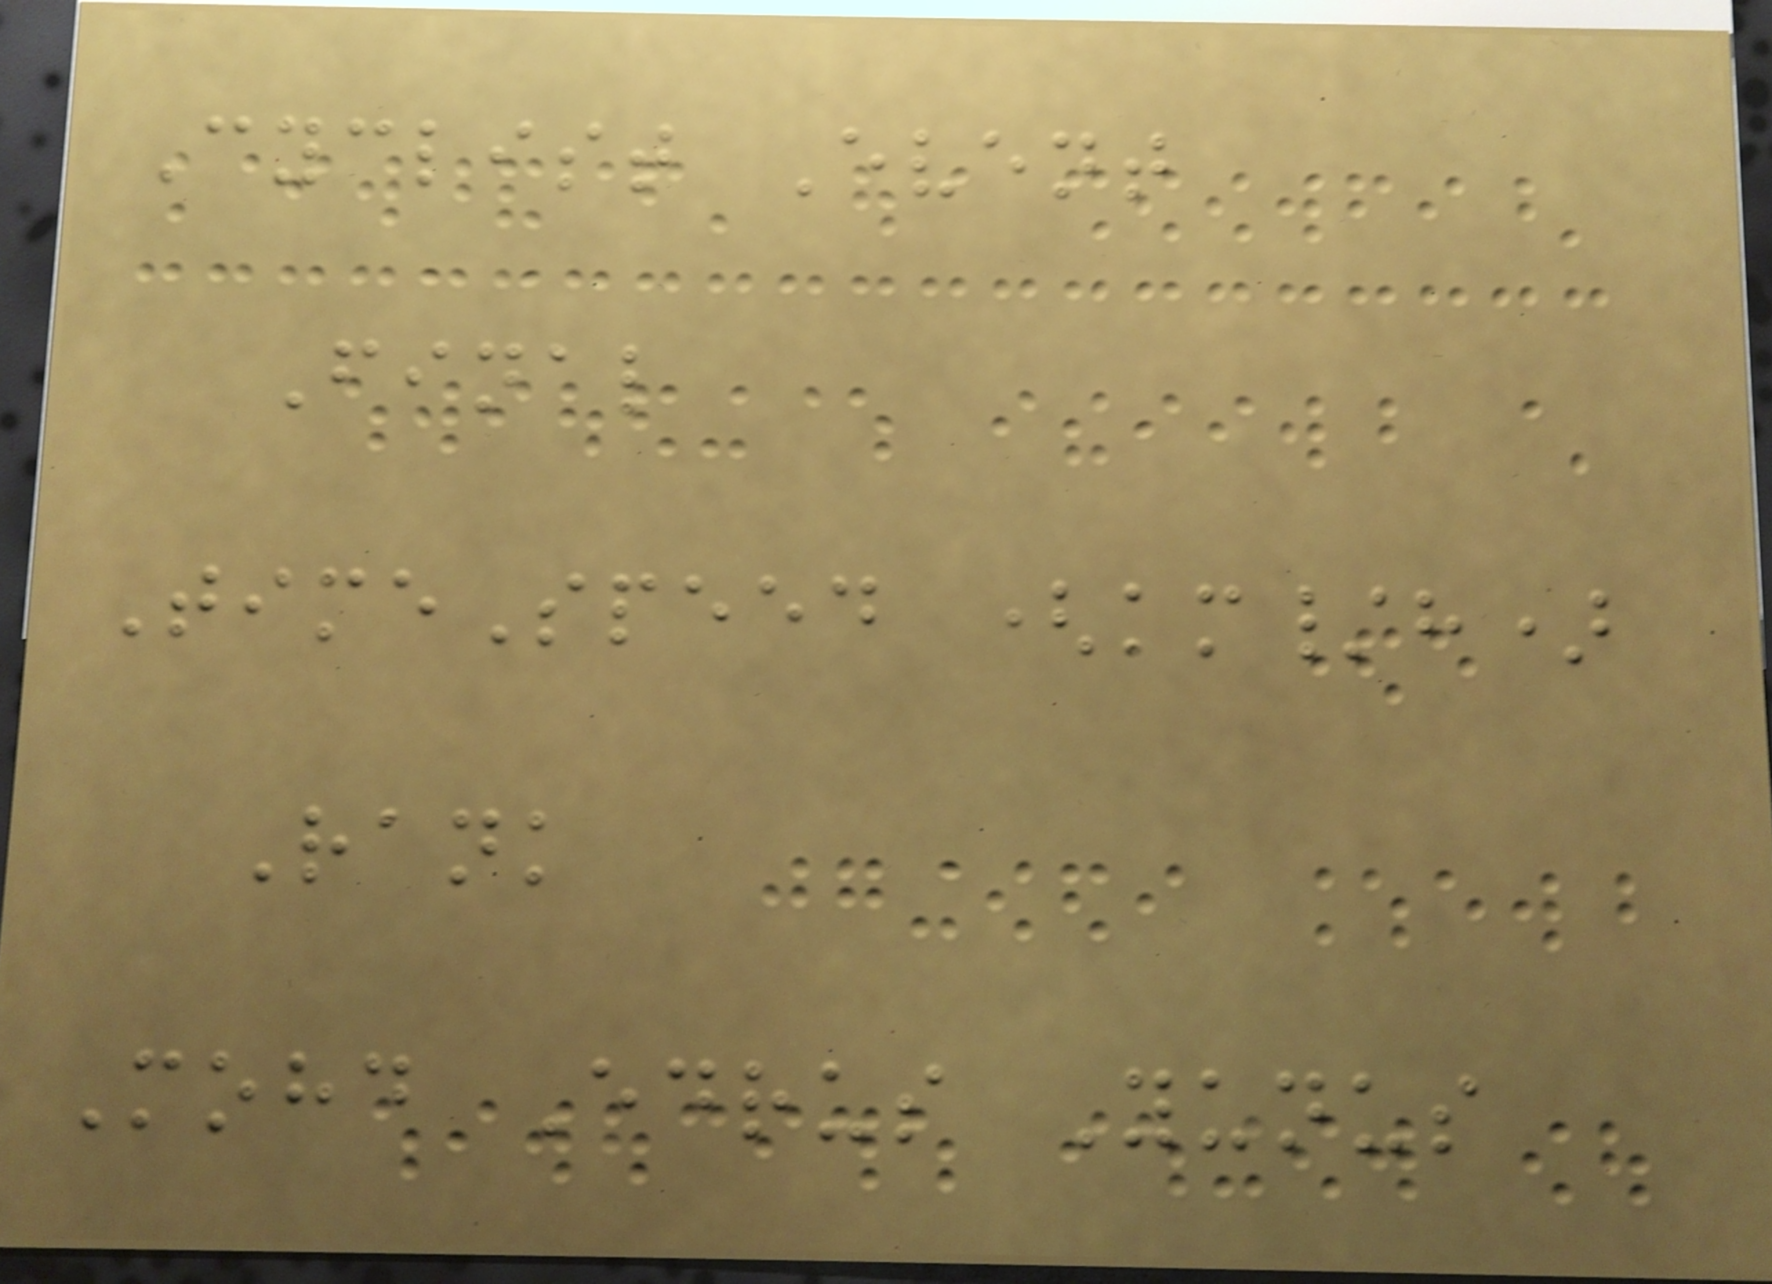Cyclist Event
Final
TimeSpeed (km/h)
Rank
Mohd Edrus Yunus
